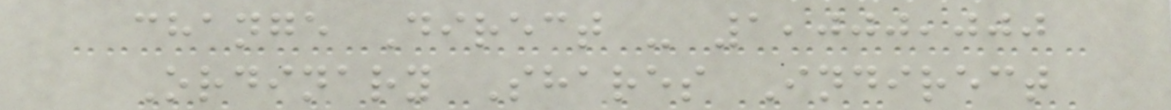change Direct - 1,000,000
Ordinary Shares Indirect
